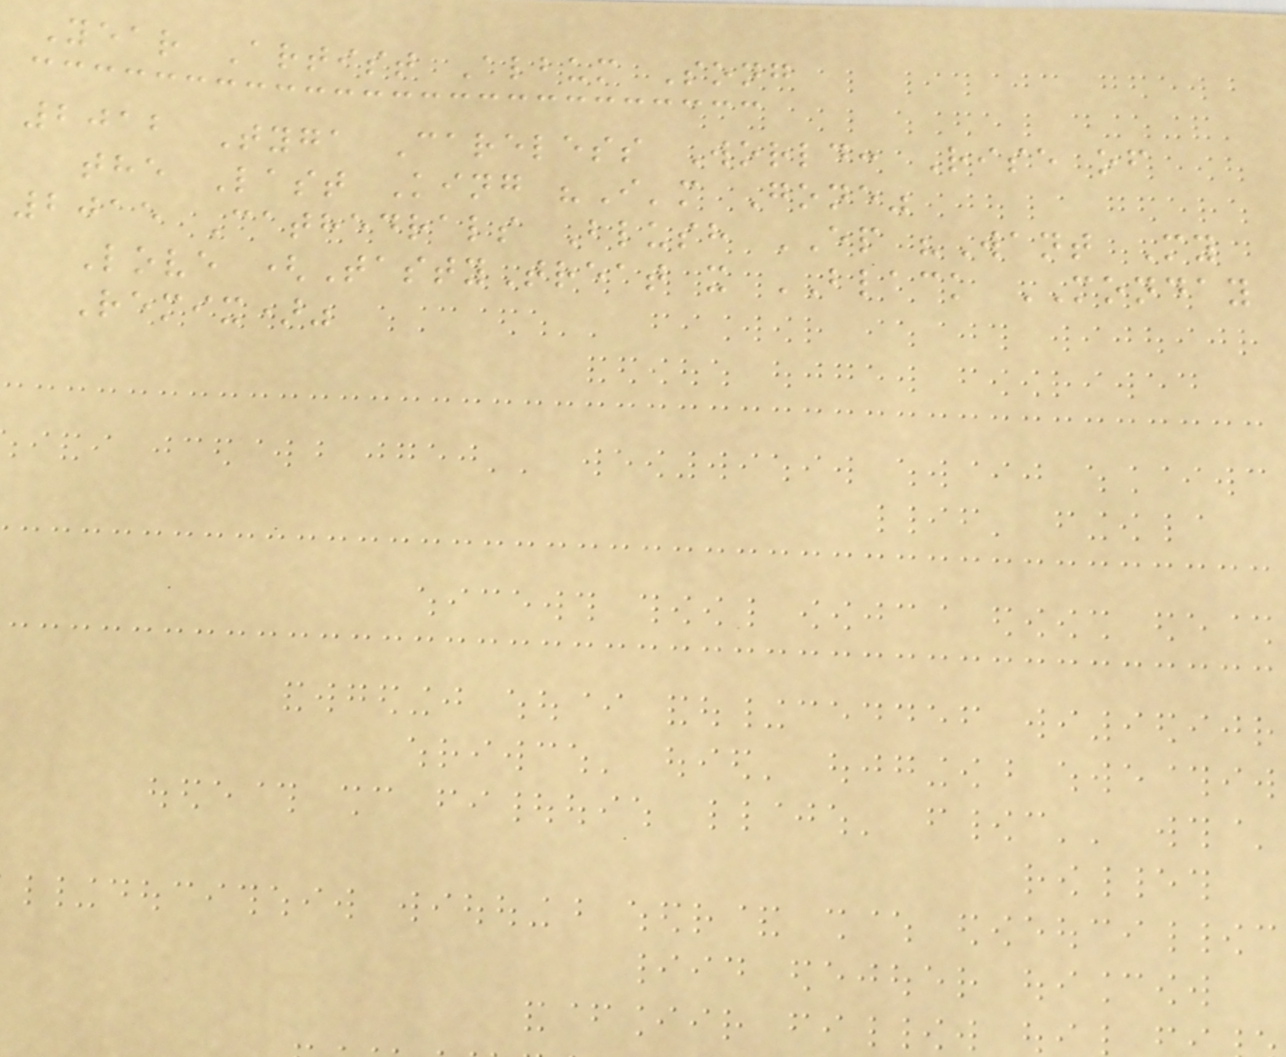Year Artist Album Song
2012 Tyga Careless World: Rise of
the Last King "I'm Gone"
2015 Cathedrals Blush EP "Want My
Love (TastyTreat x BLACK MONDAY
Remix)"
